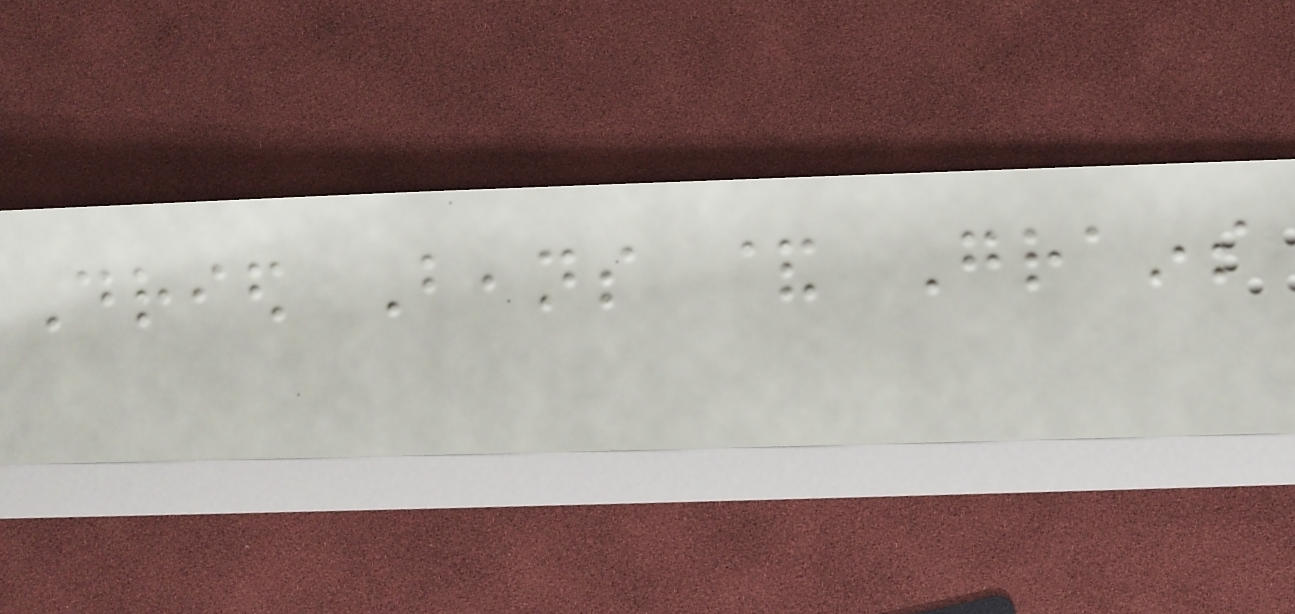Dried Beans & Grains
